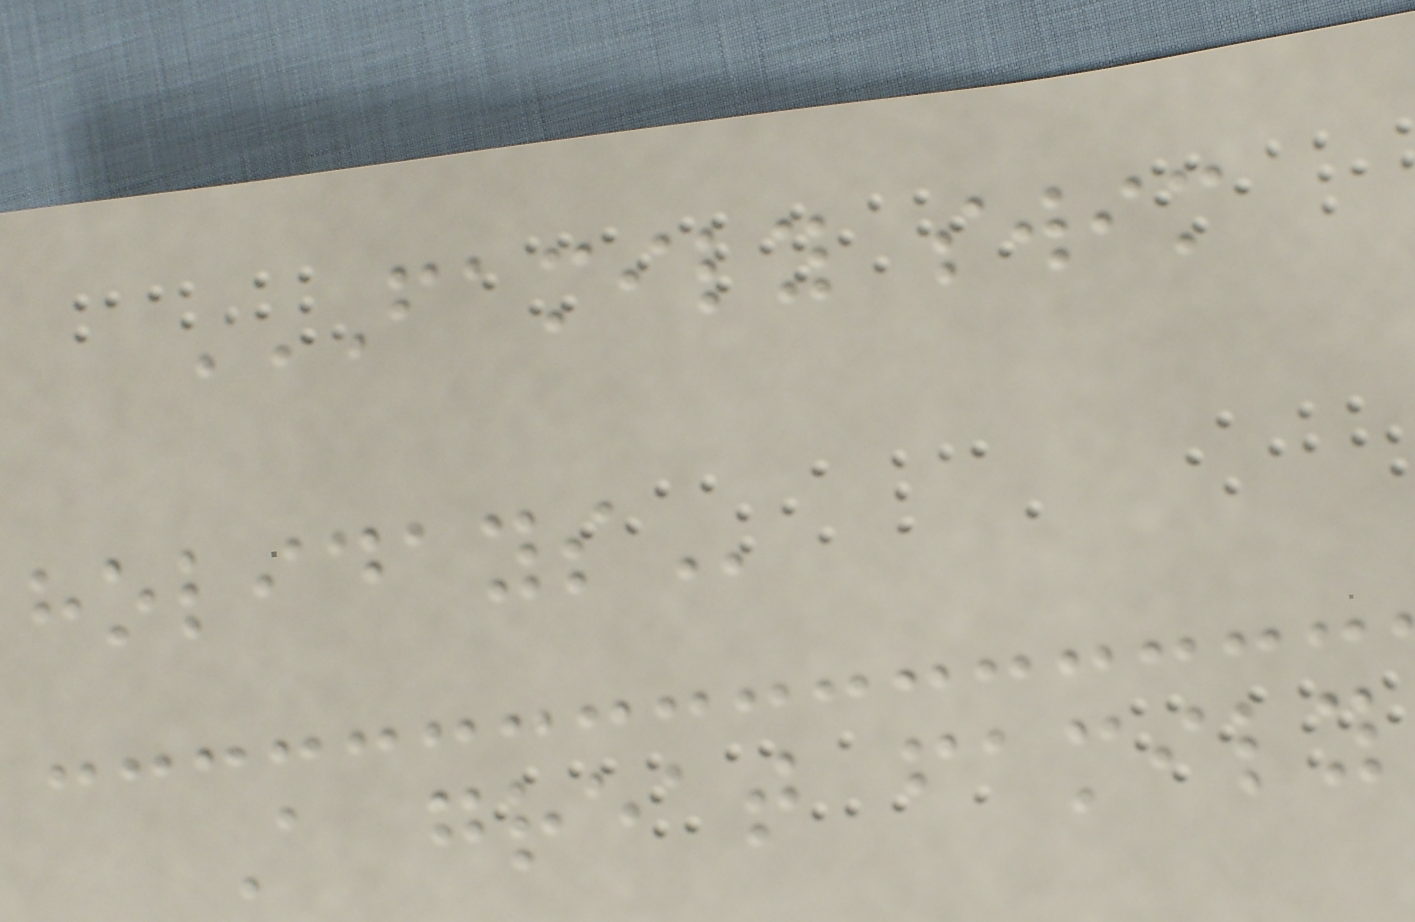FAMILY SWIM
HOLIDAYS
A great family
